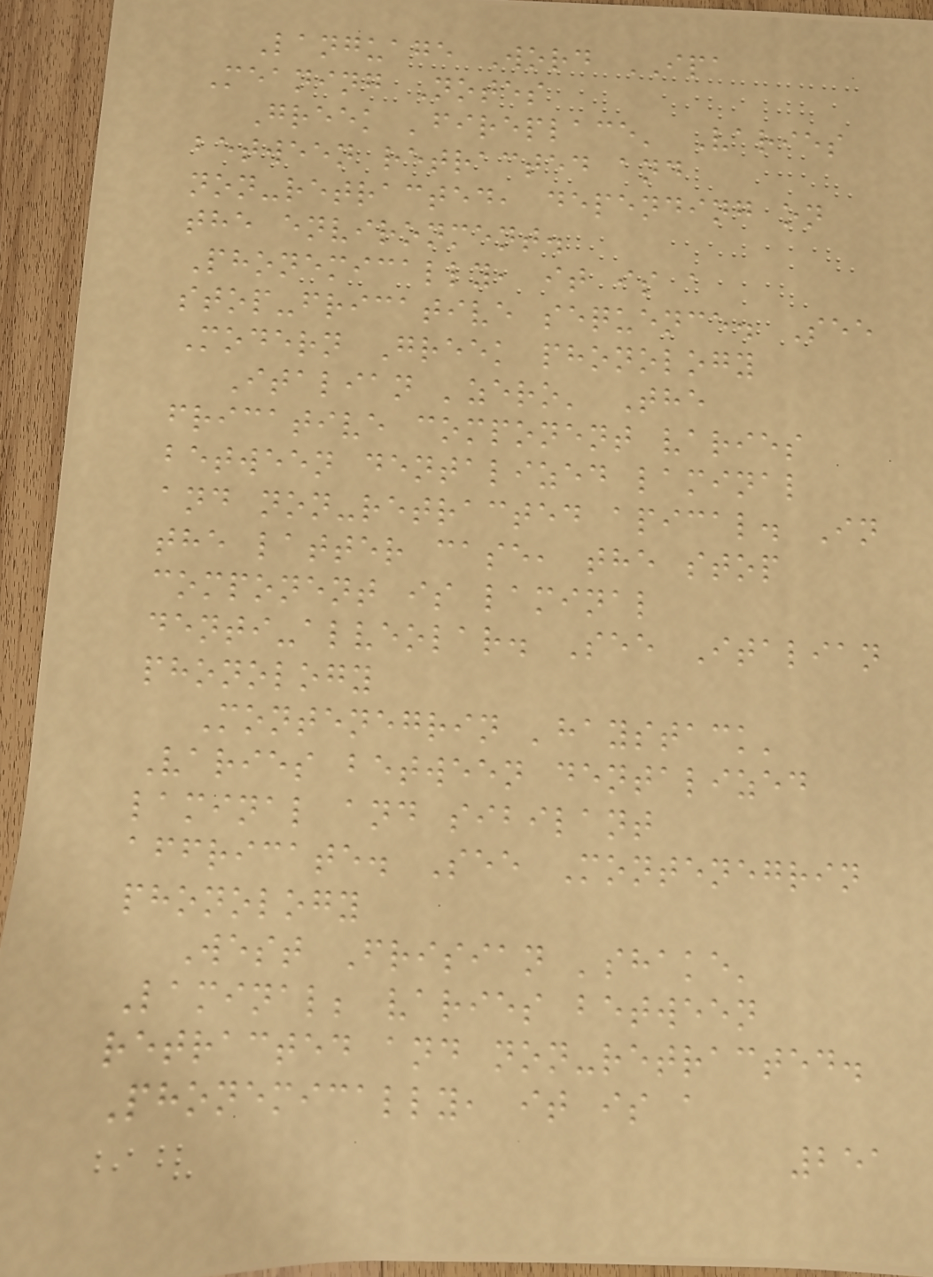Language Word IPA
Meaning Notes
Greek 'fireplace' Varies
between retracted and
non-retracted, depending on
the environment.
Phonemically, it is a
stop-fricative sequence. See
Modern Greek phonology
Italian 'zero' The
fricative component varies
between dentalized laminal
and non-retracted apical. In
the latter case, the stop
component is laminal
denti-alveolar. See Italian
phonology
Montenegrin 'haystack'
Varies between dentalized
laminal and sibilant
affricate. See Montenegrin
phonology
West Frisian 'shake'
Laminal; varies between
retracted and non-retracted.
Phonemically, it is a
251
